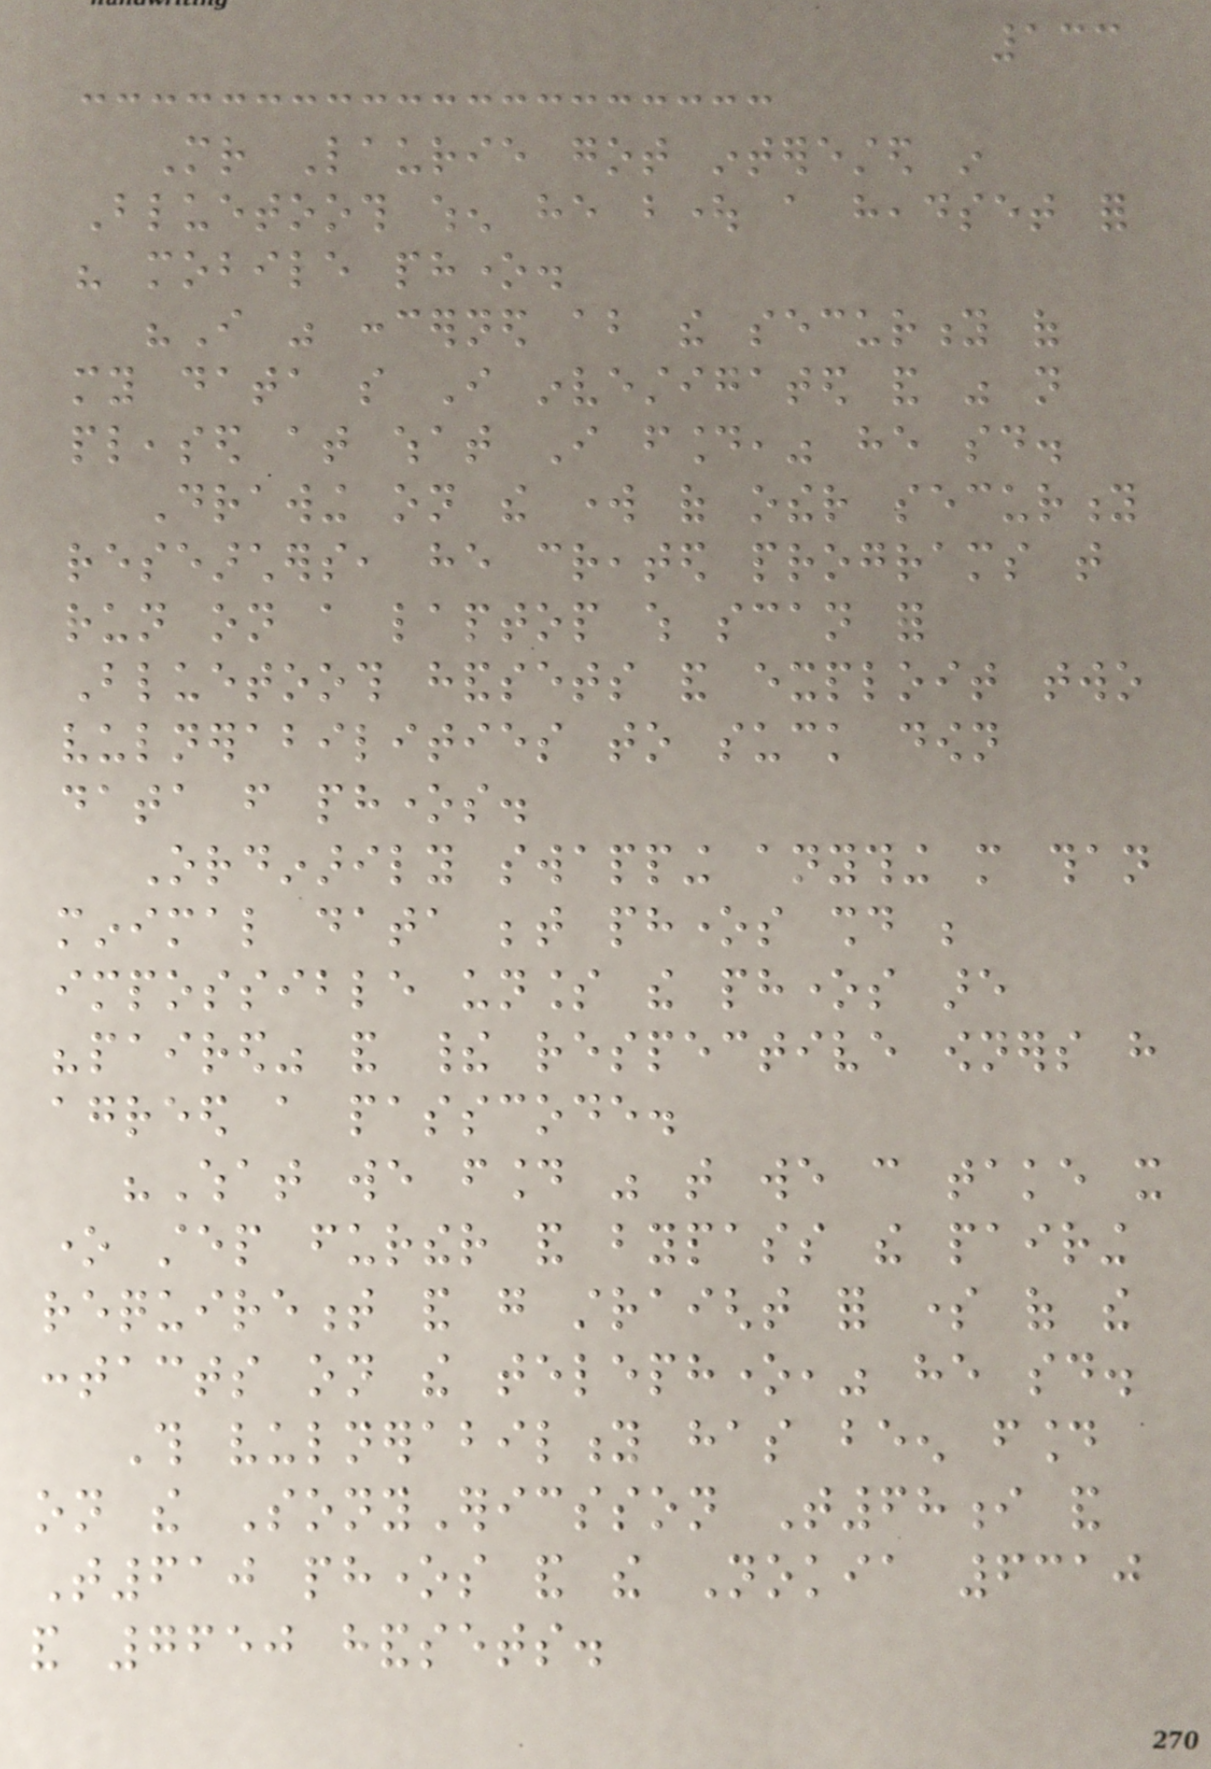133
Mr Laurie got interested in
Bluetooth when he bought a headset for
his mobile phone.
"I was concerned about the security of
my data so I investigated and was not
pleased at what I found," he said.
Drawing on the work of other security
researchers, he created programs that
run on a laptop which scan for
Bluetooth handsets and exploit two
vulnerabilities to suck down
data from phones.
Ordinarily swapping anything more than
minimal data between phones should be
impossible unless the phones are
"paired" and their respective owners have
agreed a passcode.
"What we found was that we can take it
one step further and bypass the pairing
requirement and go straight for some of the
contacts on the telephone," he said.
This vulnerability has been found
on the SonyEricsson T68i and
T610 phones and the Nokia 6310
and 7650 handsets.
